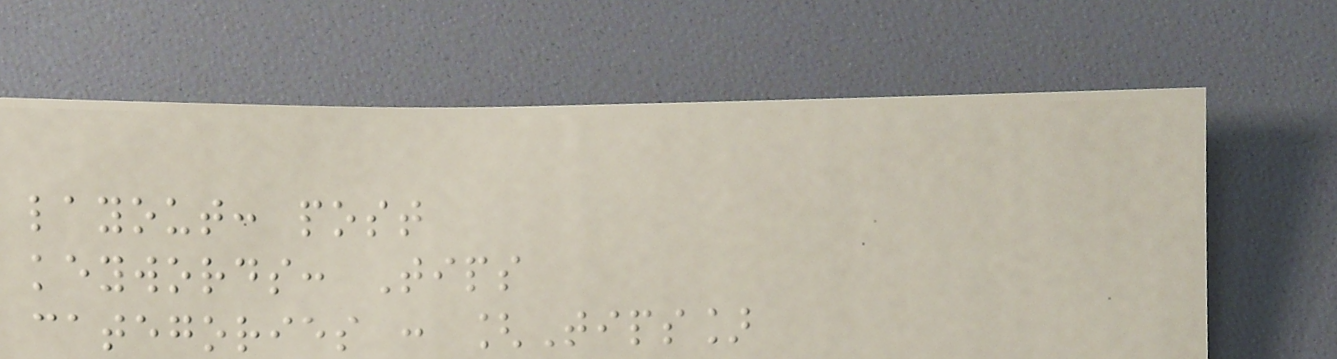layout: post
keywords: Tips
categories : [Tips]
